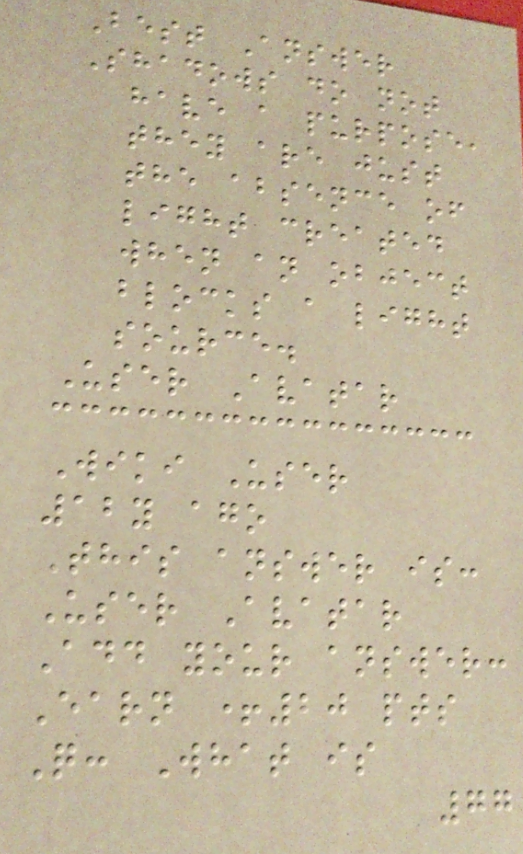Best Answer
Shadows do not
have a purpose,
they are just
the absence of
light created
when an object
blocks a light
source.
User Avatar
Wiki User
12y ago
This answer is:
User Avatar
Add your answer:
Earn +20 pts
Q: What is
77
